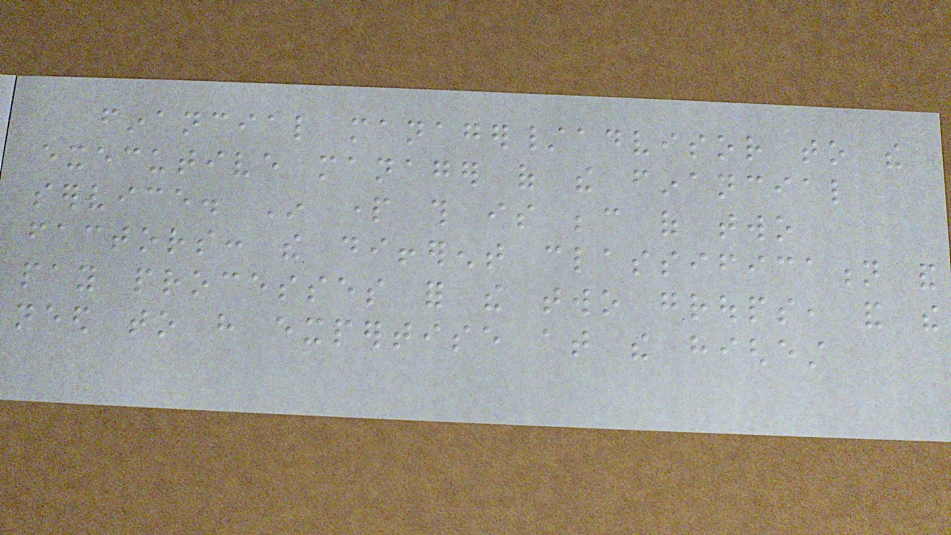financial manager/advisor to the
executive manager of the financial
service. In part this is because of two
factors: the different classification and
pay processes for the two groups, and the
need to have expertise at the highest
